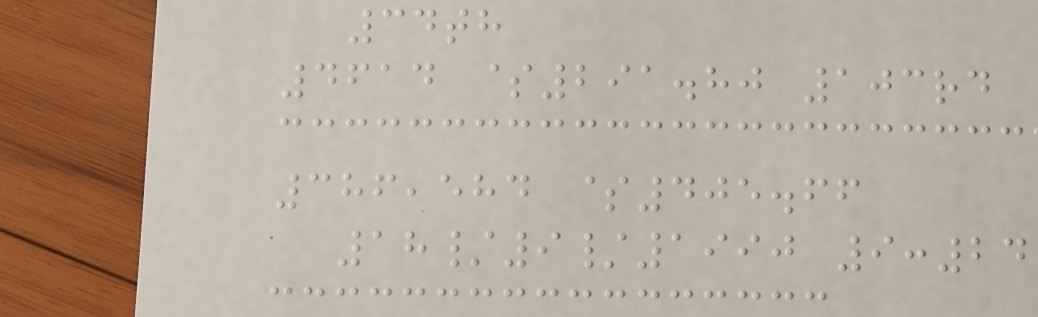34th
4614 $291.80 103rd
386,584 $405.66
18/9/1990 9:24
